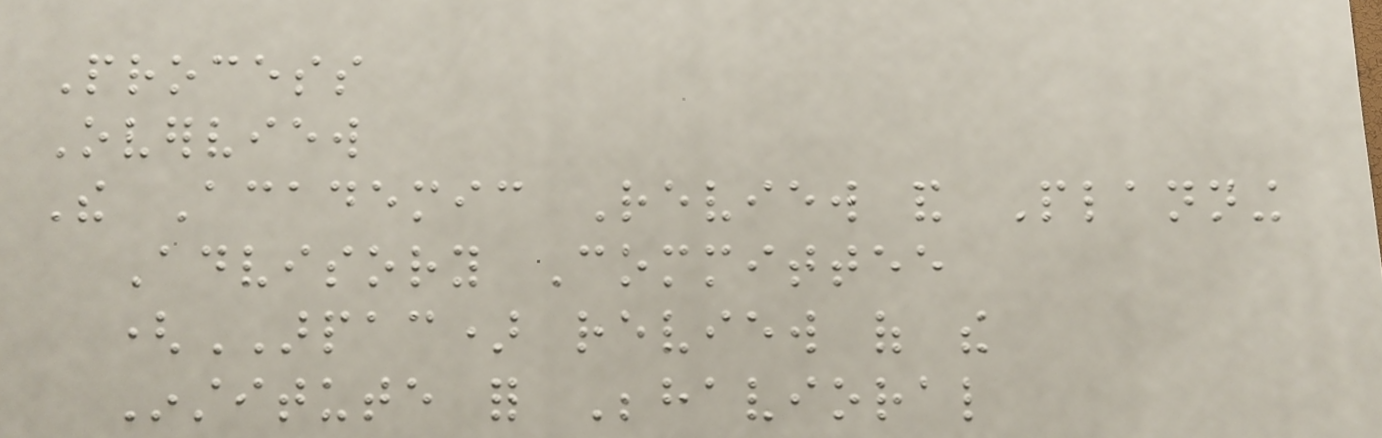Process
Overview
The Academic Review and Planning
Advisory Committee
(ARPAC) review of the
Institute for Behavioral
